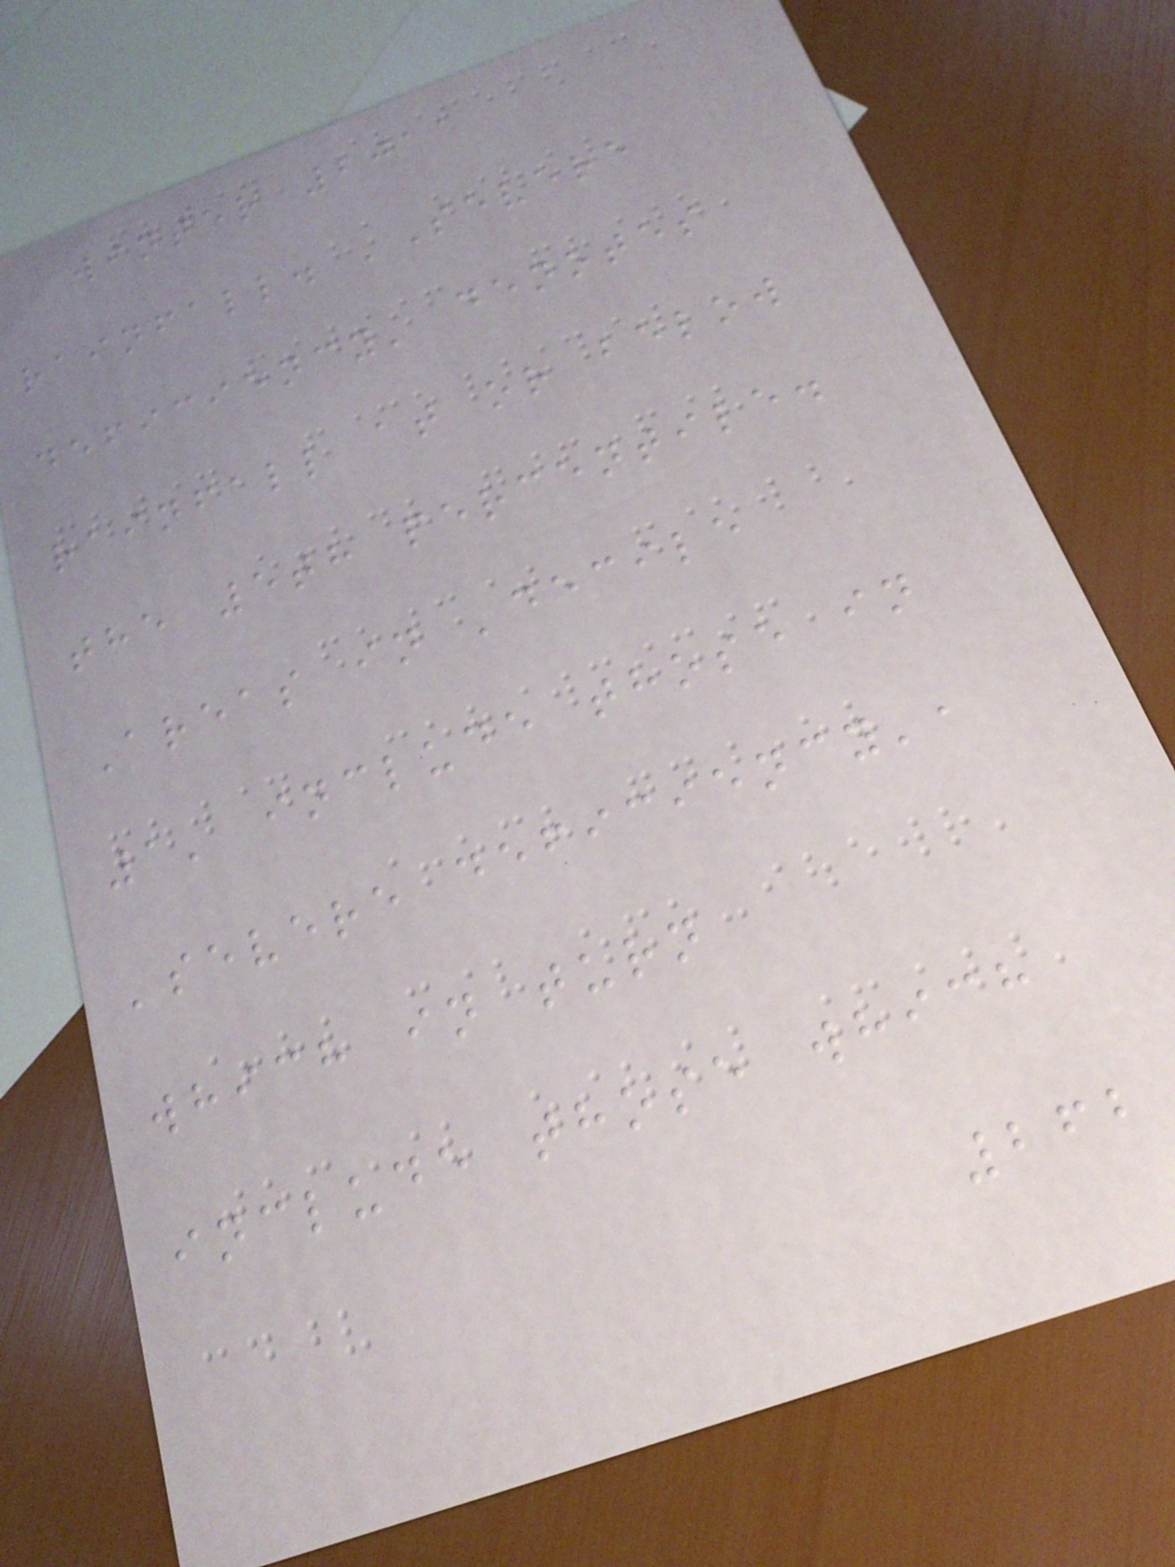winter 2011
rainfall. 'Severe
deficiency' denotes
rainfall at or below
the 5th percentile.
Areas in 'decile
1' include those in
'severe deficiency',
which in turn
include those which
262
